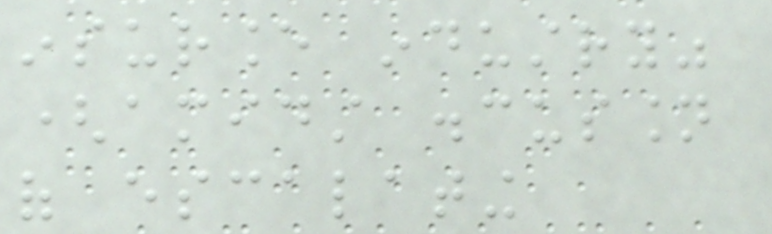insurance industry"
(amidst discussion
of escalating
